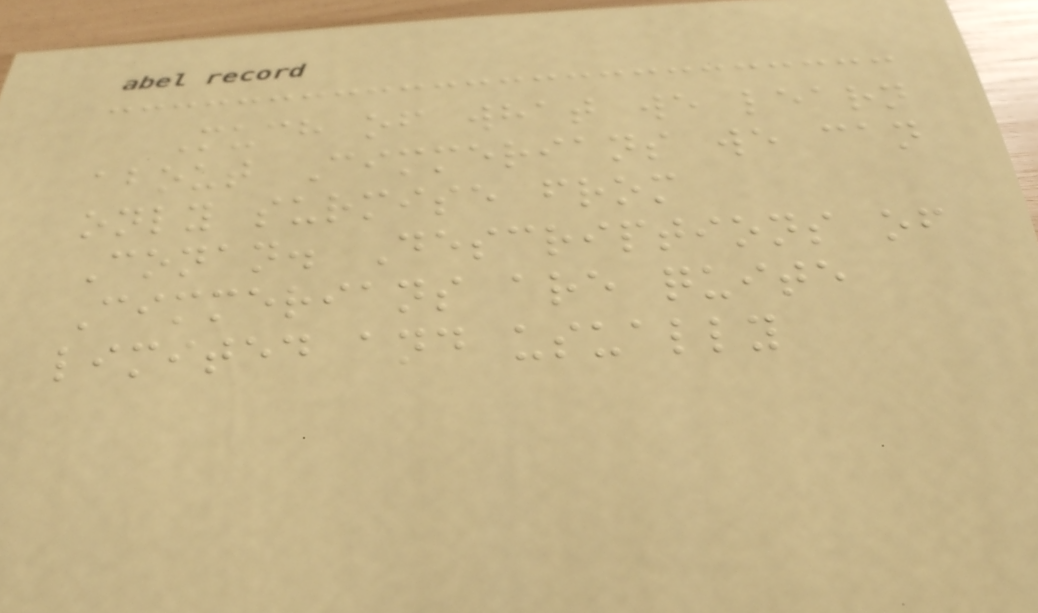Much of what we learn
about Cimmerians we can
only surmise from
Conan. Descriptions of
Cimmerians are quite
limited and usually
